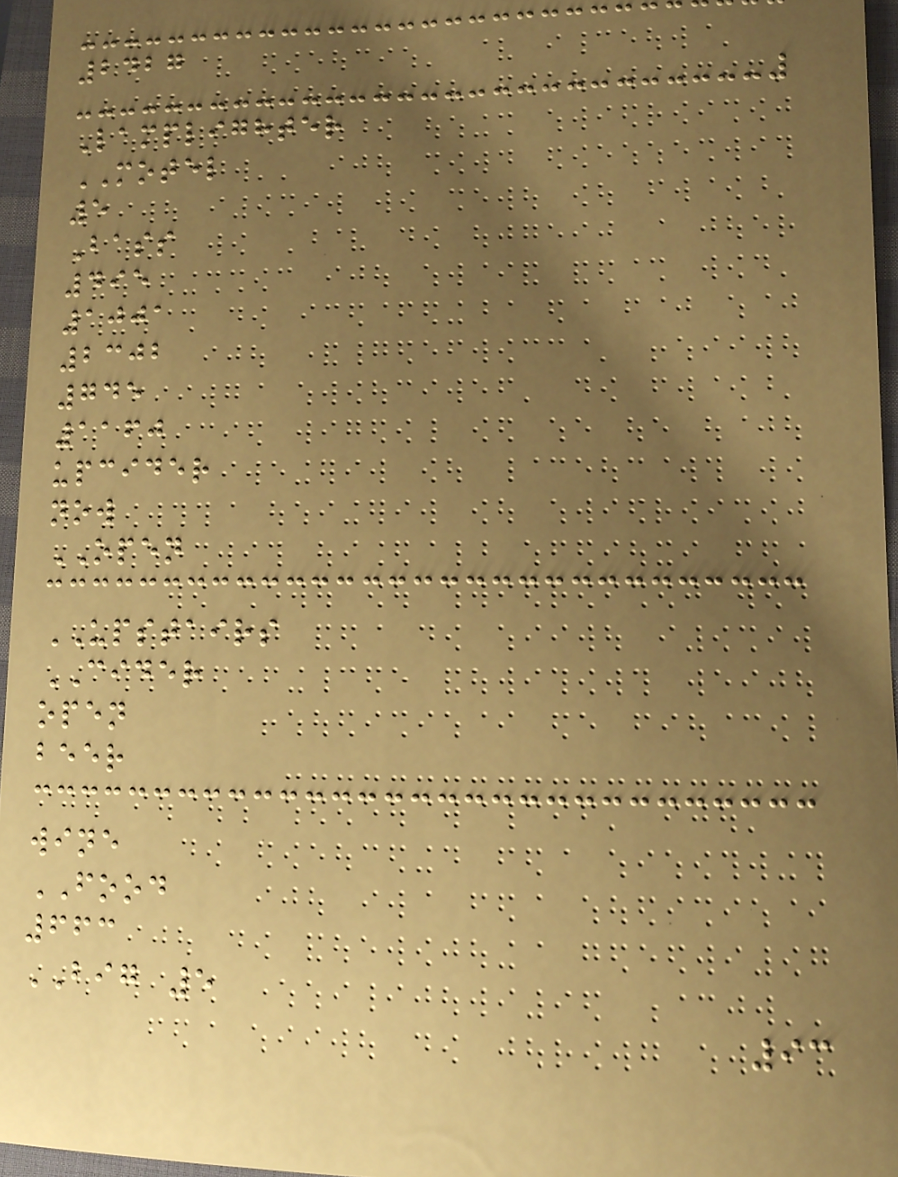2427
Lamplighter
MOTEL
5
Bass
495
1001
2302
745
1160
upcider
now
OPEN
UPSTAIRS
CIDER
open
beer
wine
FOOD
663
BIG 5
93
